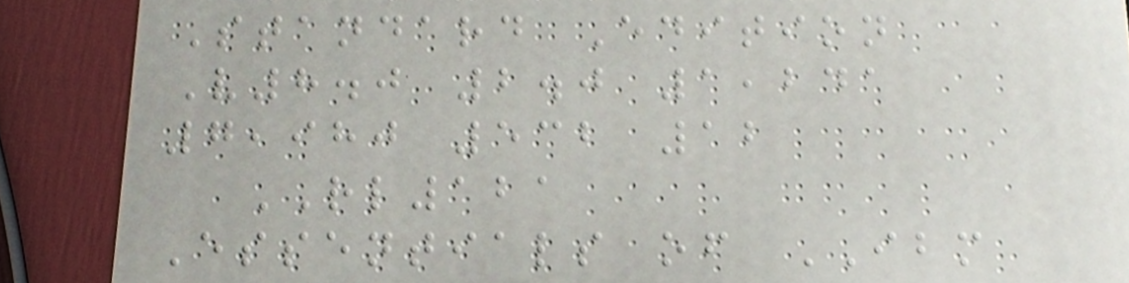Standard Edition
V8.0 2.0 1,241
7,980 532 12
RL121
Essentials of IBM
